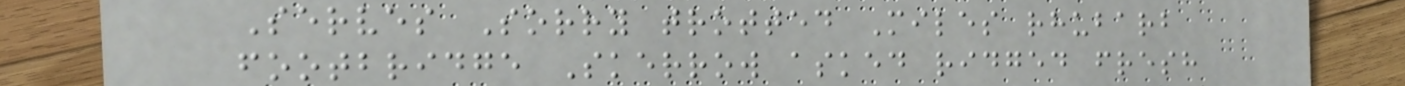Serves Sorry trotted Miles rhubarb
footbridge Skerrow asked ridged fresh
